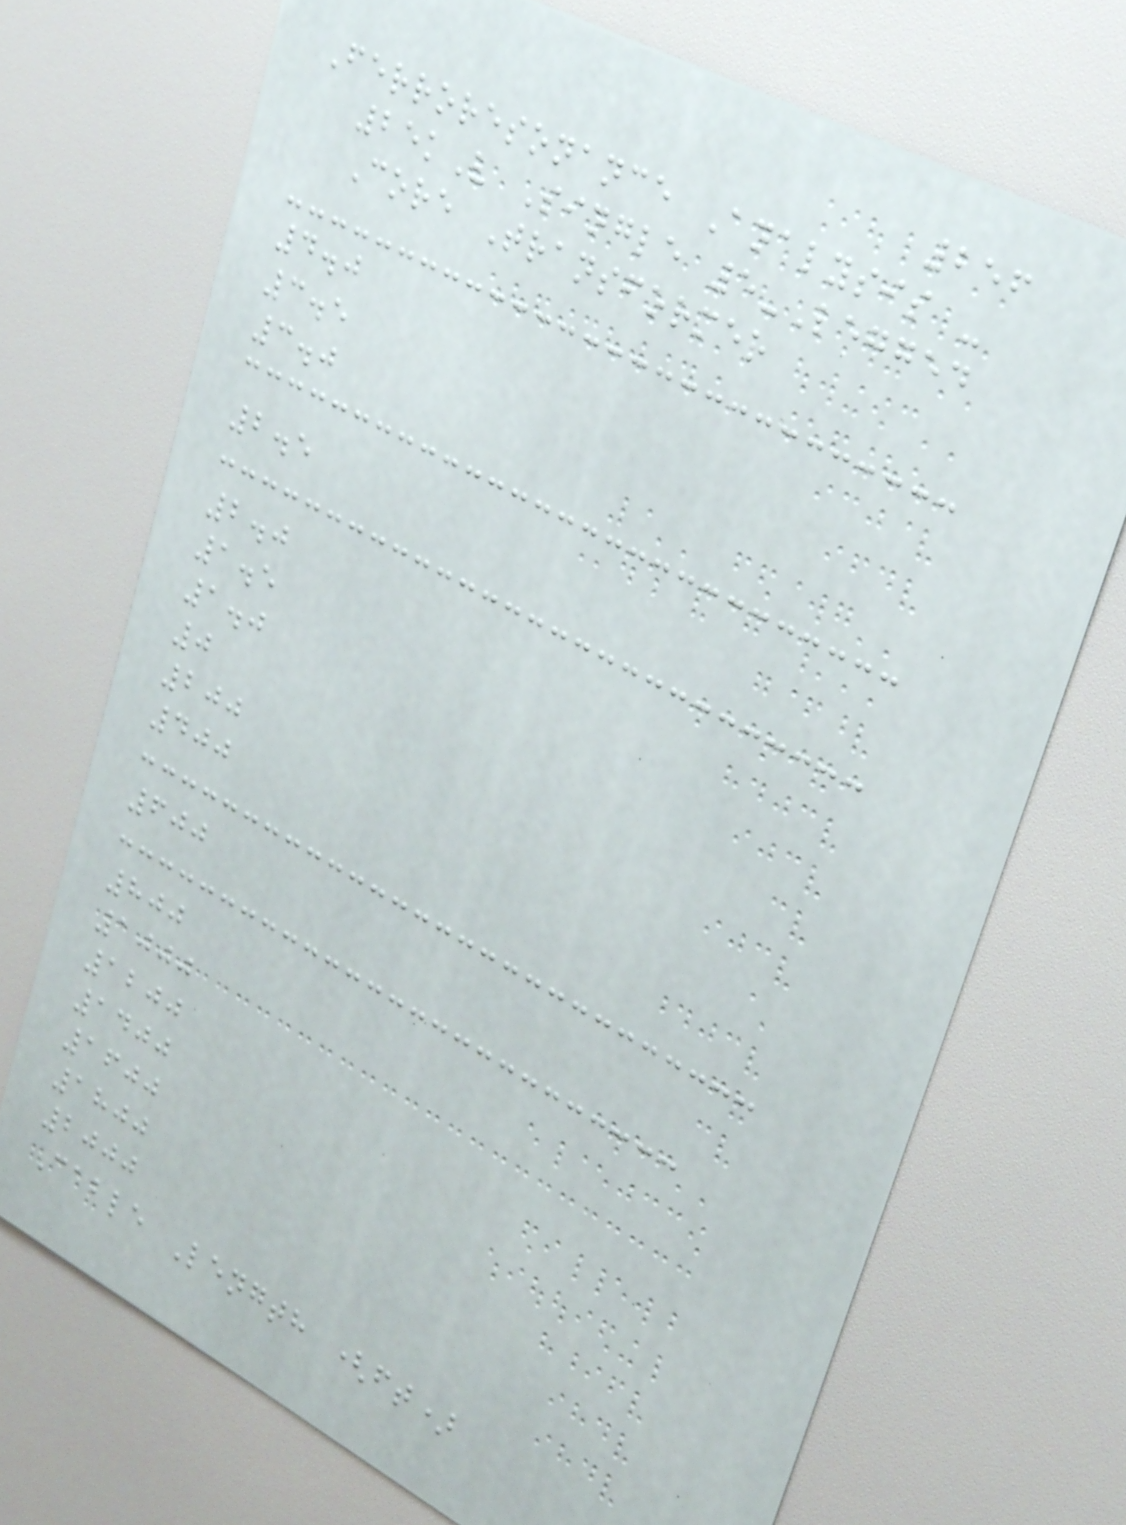256
Ferroresonance Analysis -
25kV Single 5-Legged
Core Transformer
4.0
3.5
3.0
2.5
2.0
1.5
1.0
0
200
400
600
800
1000
1200
1400
1600
1800
2000
Cable Length (ft)
